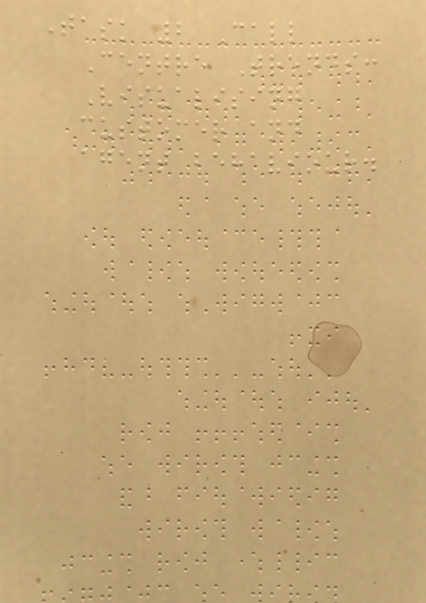Task 2 Call
Centre Trends:
Visualising
customer and
agent behaviour.
